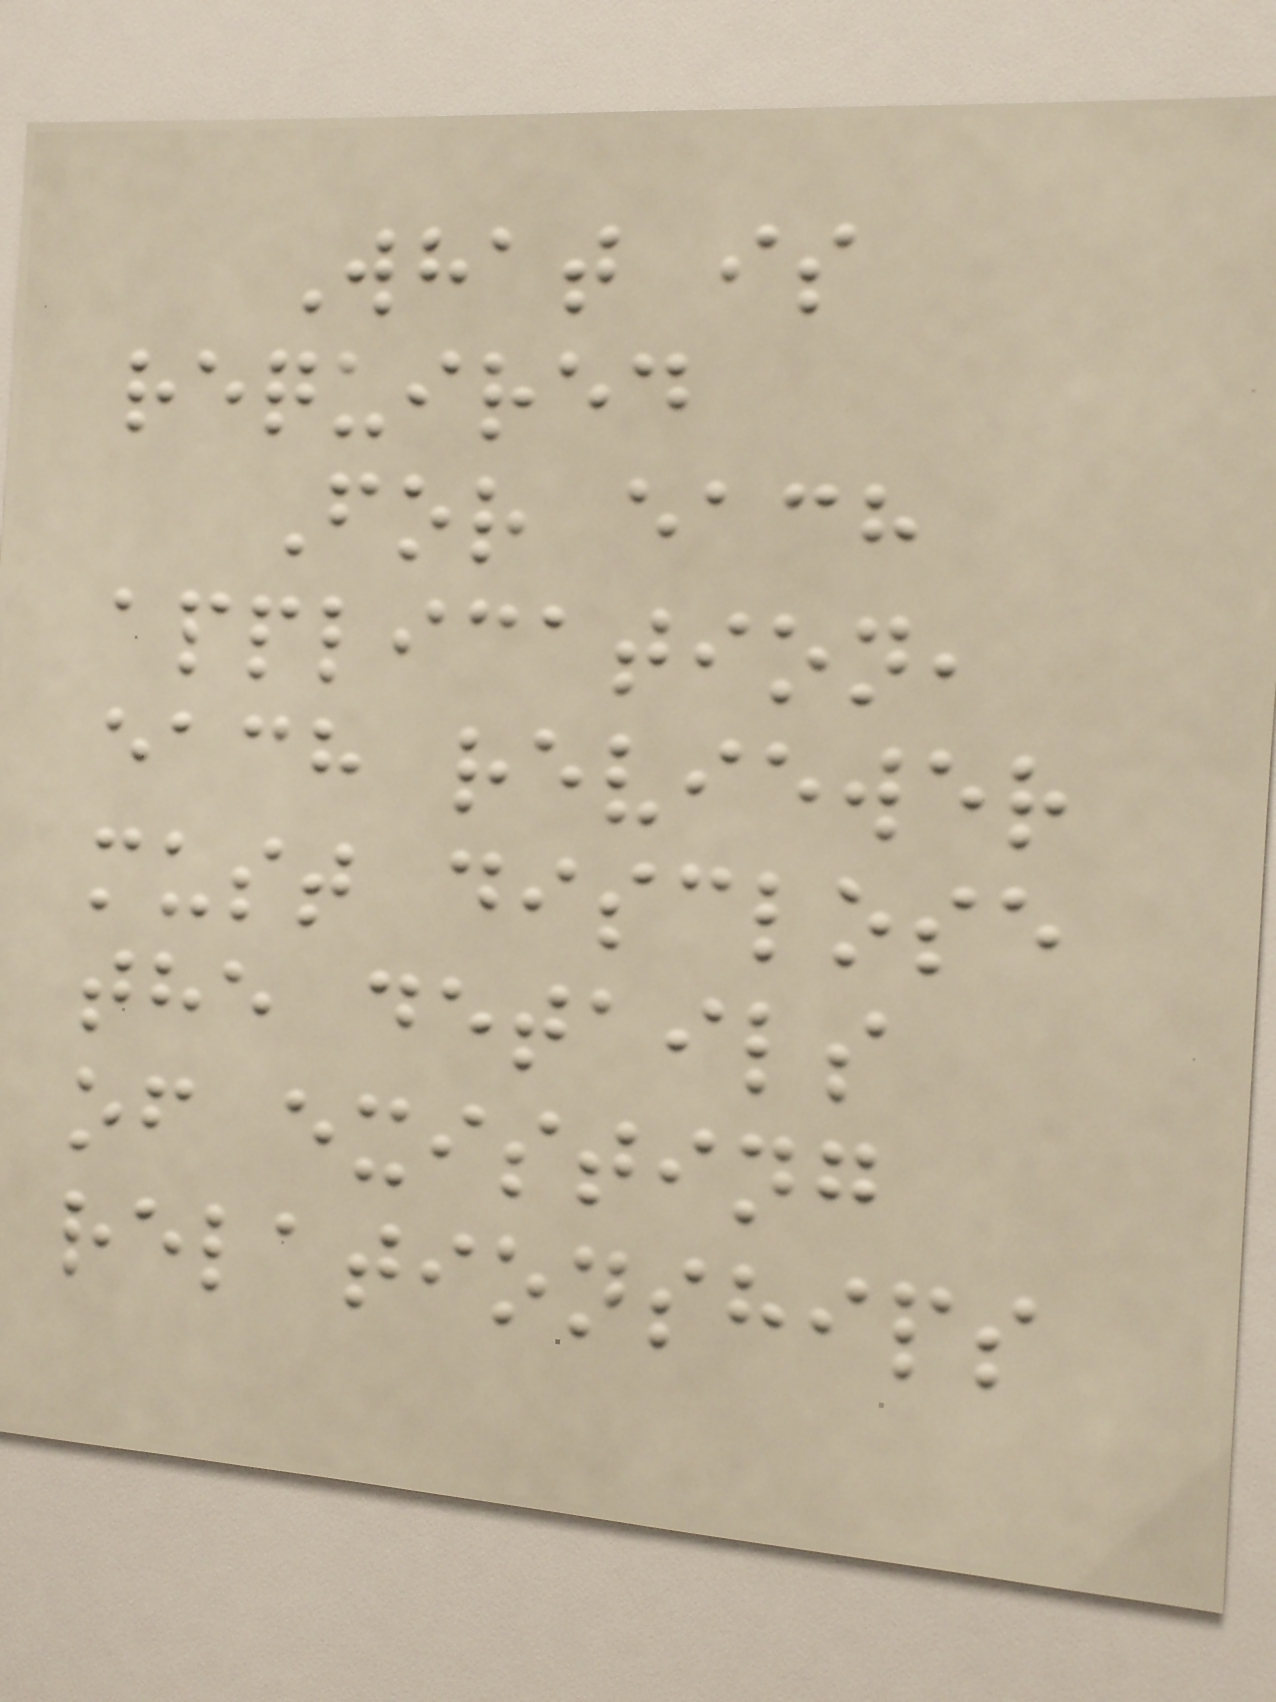What is
required
For each
application,
each reviewer
must disclose
the details
of existing
relationships
